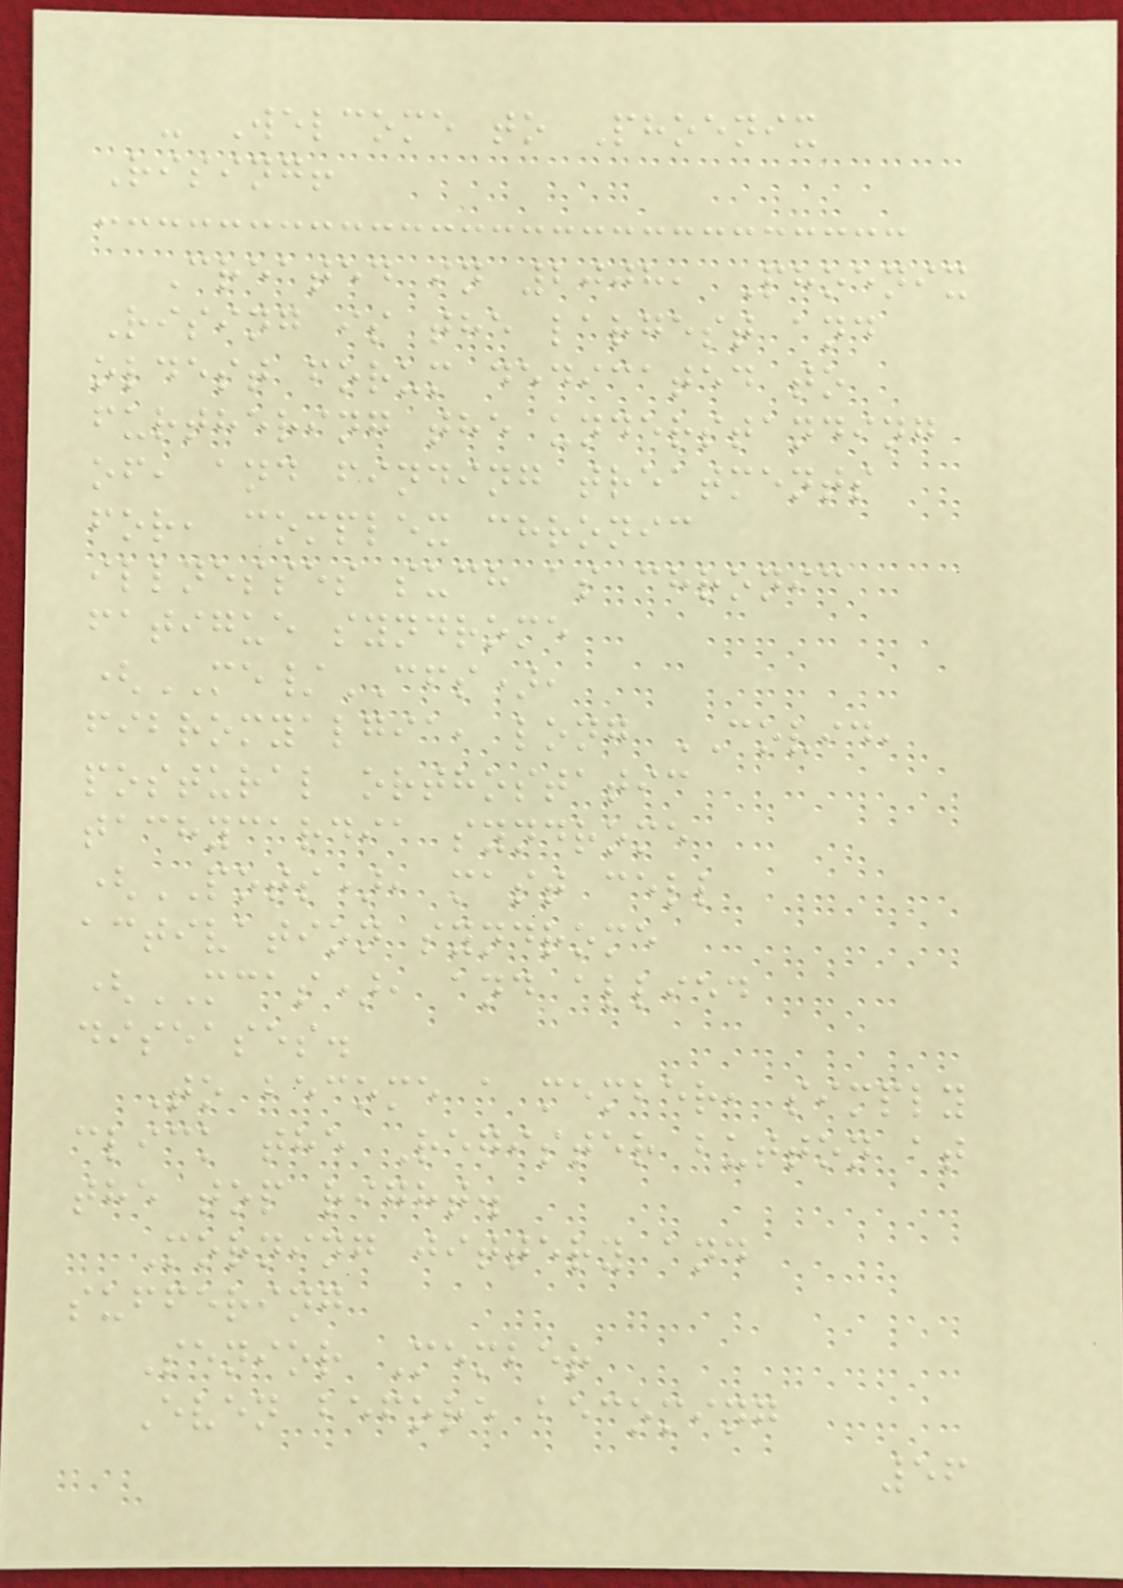- Welcome to Phoenix
Rising!
Created in 2008, Phoenix
Rising is the largest and
oldest forum dedicated to
furthering the understanding
of, and finding treatments
for, complex chronic
illnesses such as chronic
fatigue syndrome
(ME/CFS),
fibromyalgia, long COVID,
postural orthostatic
tachycardia syndrome
(POTS), mast cell
activation syndrome
(MCAS), and allied
diseases.
To become a member, simply
click the Register button at
the top right.
Morning jittery and
suffering
Senior Member
Even before becoming
56
